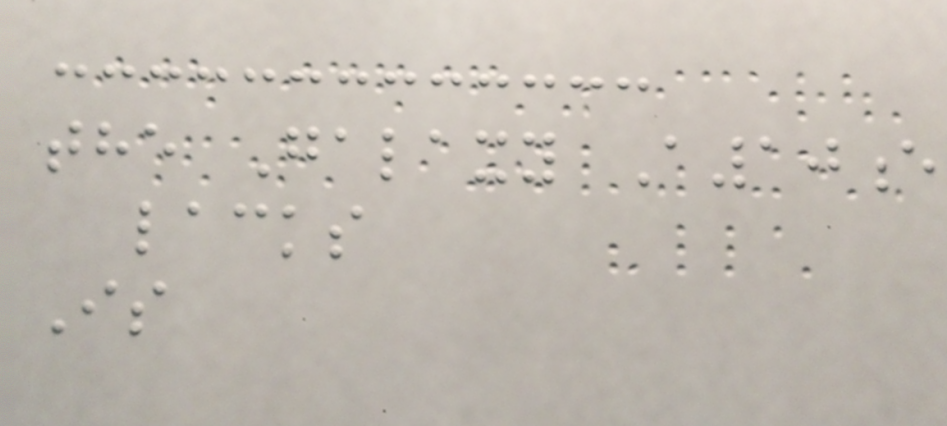the Galaxy A10e
lacks
Is
